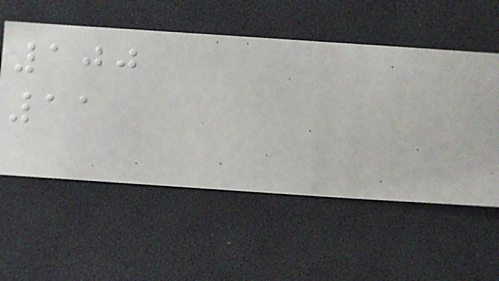100
11
